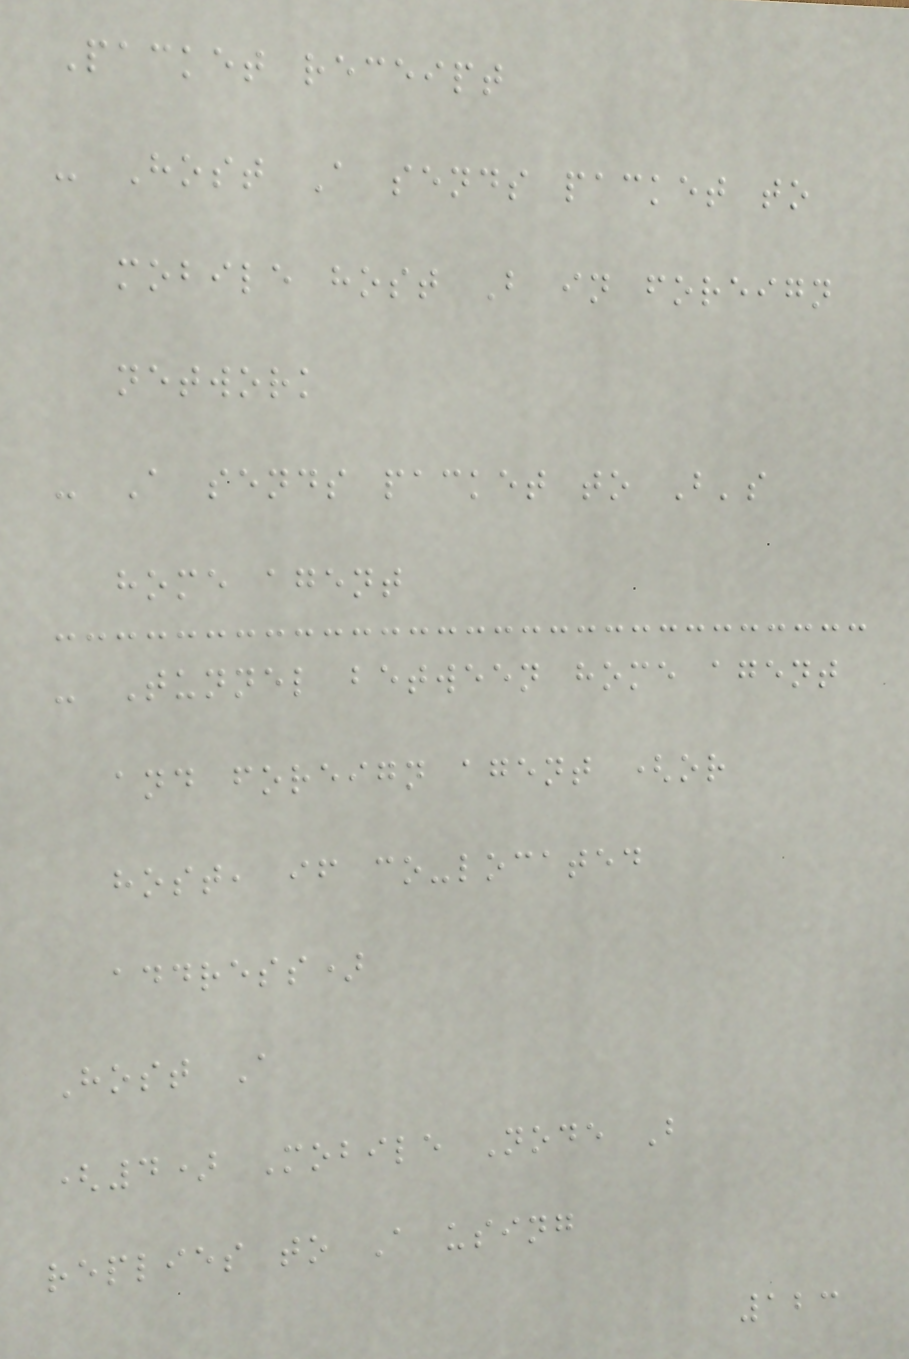Packet receipt
- Host A sends packet to
mobile host B in foreign
network
- A sends packet to B's
home agent
- Tunnel between home agent
and foreign agent (or
host, if co-located
address)
Host A
(4) Mobile Node B
replies to A using
123
